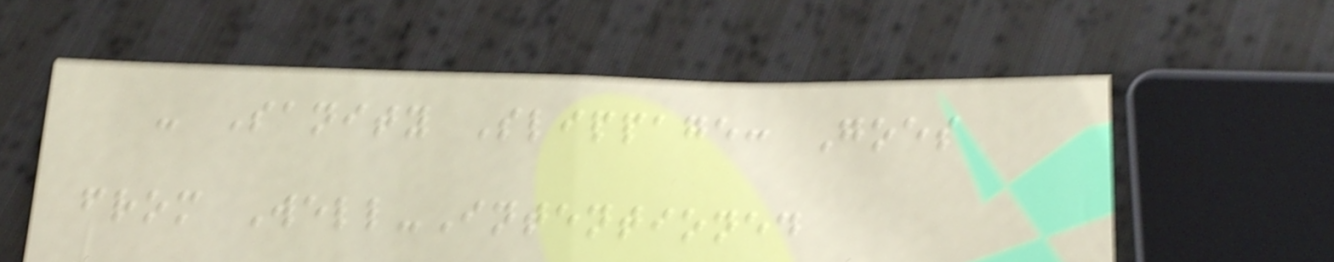- Sanity Slippage: Goes
from Well-Intentioned
